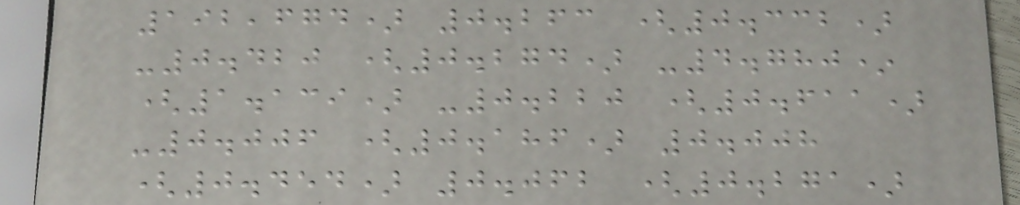192,674) 0.263 (0.332)
-0.420 (0.274) -4.780*
(1.139) -0.220 (0.611)
-0.006 (0.186) 0.008
(0.454) 0.062 (0.271)
